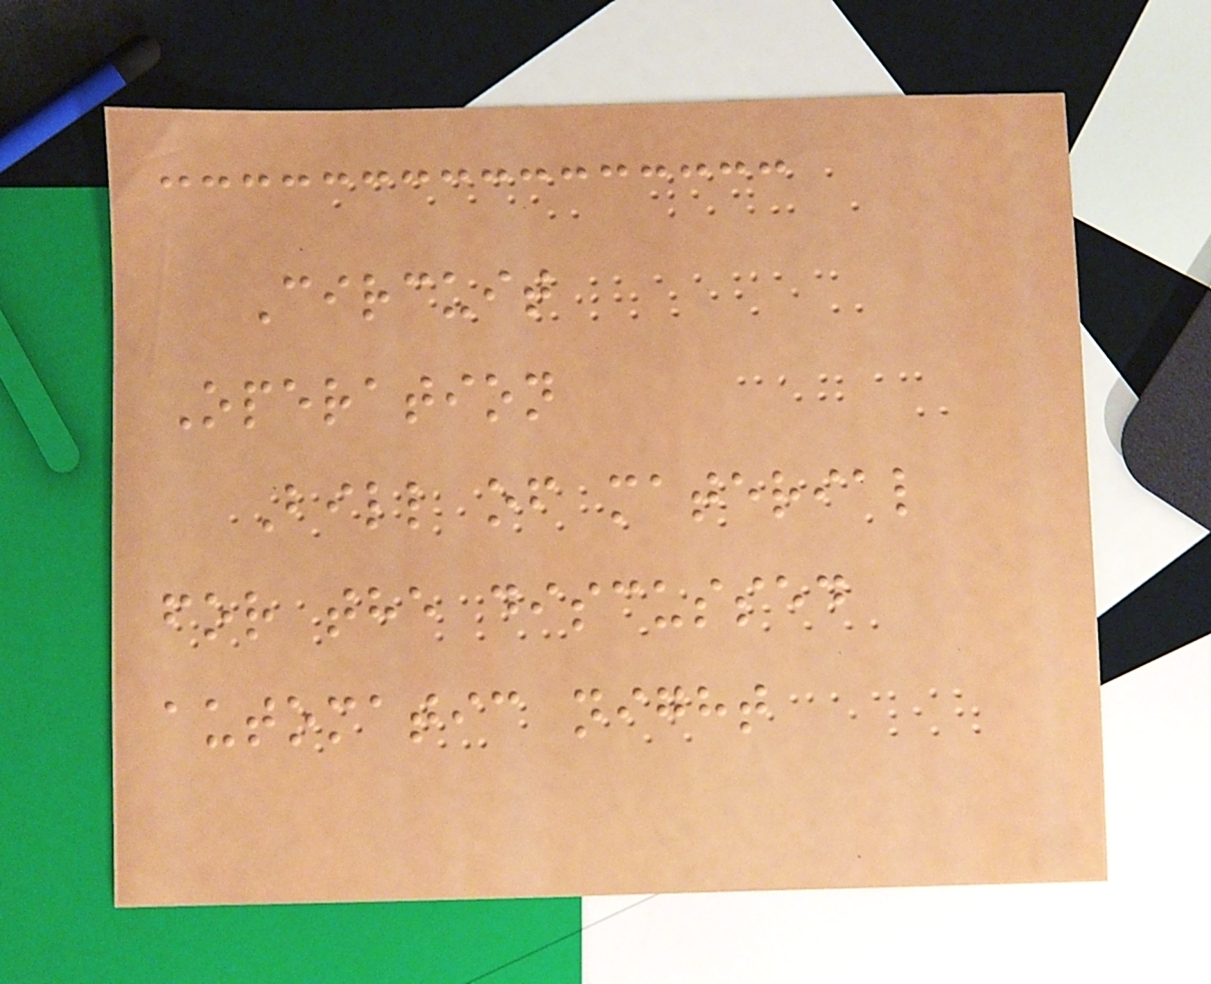Circuit
Operation
Bill of material
for the discussed
automatic night
